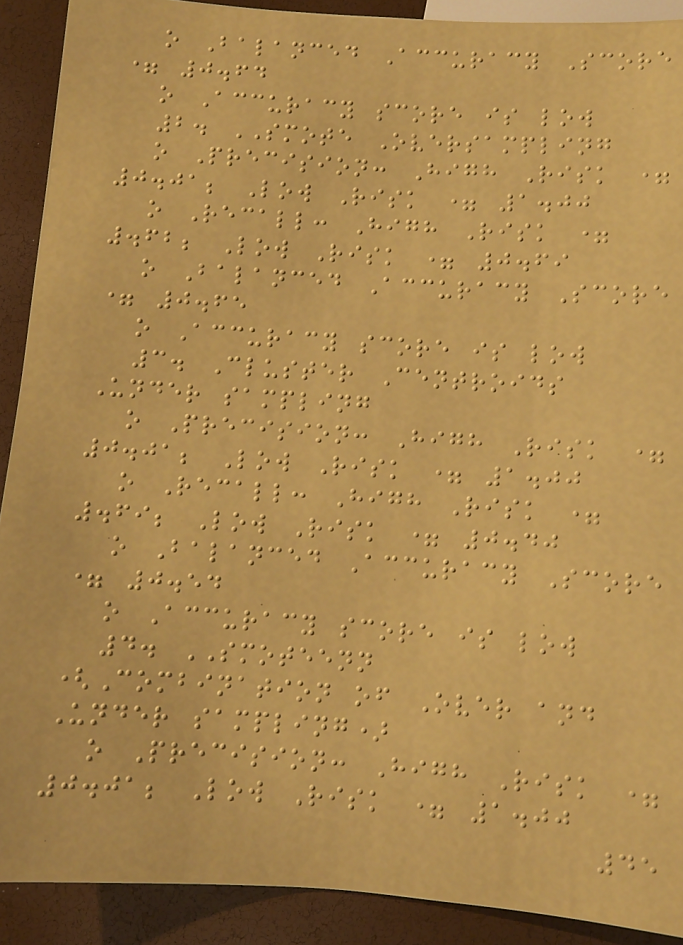o Balanced Accuracy Score
= 0.64
o Accuracy score is low
2. SMOTE Oversampling
o Precision: High Risk =
0.01; Low Risk = 1.00
o Recall: High Risk =
.62; Low Risk = 0.69
o Balanced Accuracy Score
= 0.65
o Accuracy score is low
3. Cluster Centroids
Under sampling
o Precision: High Risk =
0.01; Low Risk = 1.00
o Recall: High Risk =
.69; Low Risk = 0.40
o Balanced Accuracy Score
= 0.54
o Accuracy score is low
4. SMOTEENN
(Combination of Over and
Under sampling)
o Precision: High Risk =
0.01; Low Risk = 1.00
45
